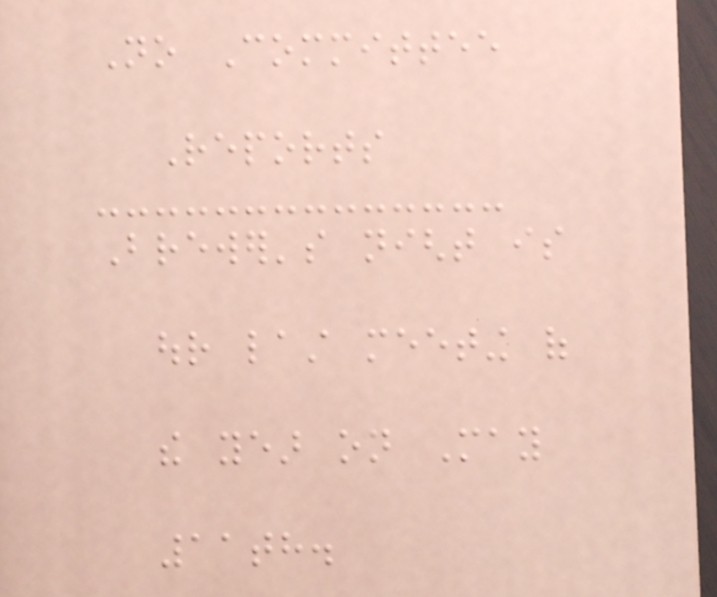No Committee
Reports
Brewer's night is
our last meeting of
the year on May
11th.
